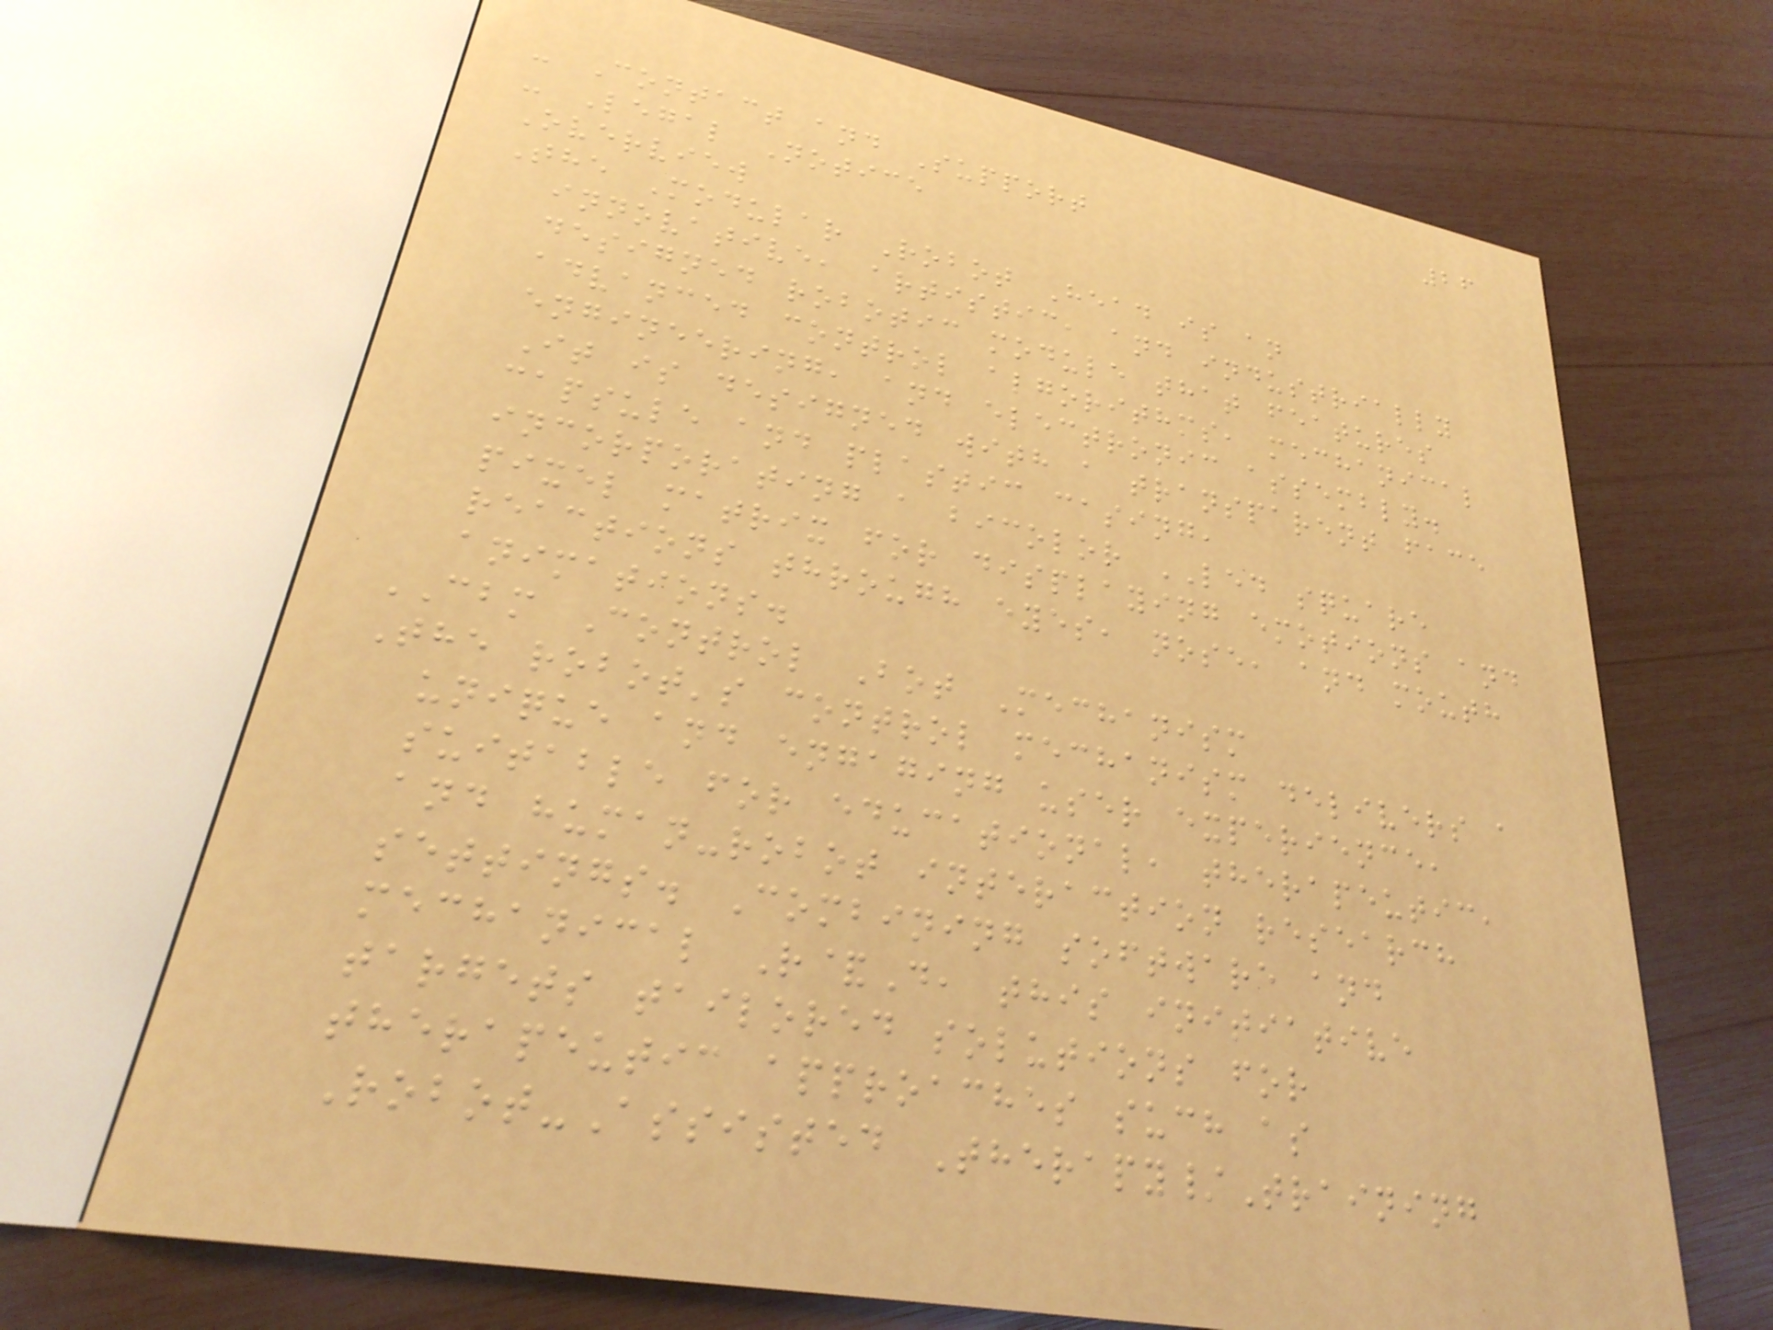26
- Contact and Support
- Legal Notice
Overview
The Modular Robot Head is an
innovative, artistic, and industrially
designed robotic module that features
advanced control algorithms, mechanical
engineering, and electronic assembly.
It is designed with a transparent face
capsule and plastic casing,
incorporating a bicolor LED square
pixel matrix for displaying emotions and
reactions through eyes, nose, and mouth
animations.
CBM Control Bot Mechanism
The robot's control mechanism delivers a
unique and engaging user experience,
suitable for educational, therapeutic,
and human-robot interaction research
settings. Combining software and
mechanical R&D, this initiative
targets tailored solutions for
therapeutic approaches such as
Robot-Assisted Therapy/Training
